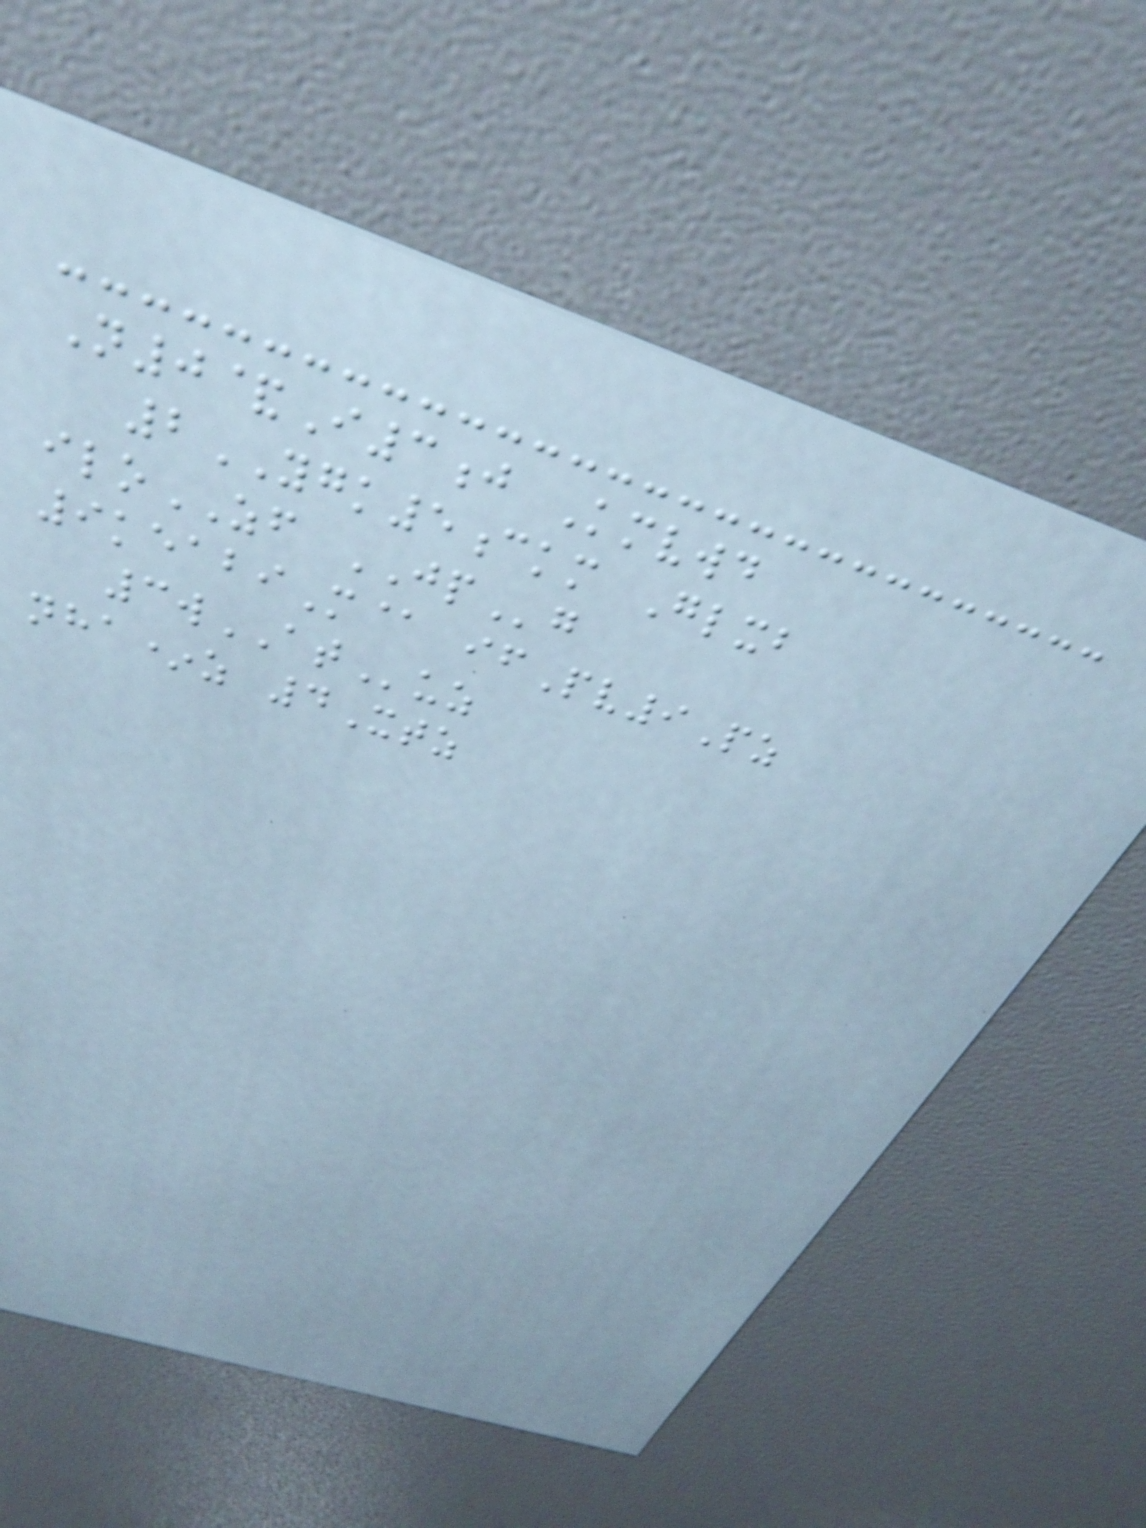N0&I3j Kmvwd
2YGK5ckm Glxb
iloZF JPg
9keabiM@ ifPv9Pz
3wATuz
nha*z 4Xtz
